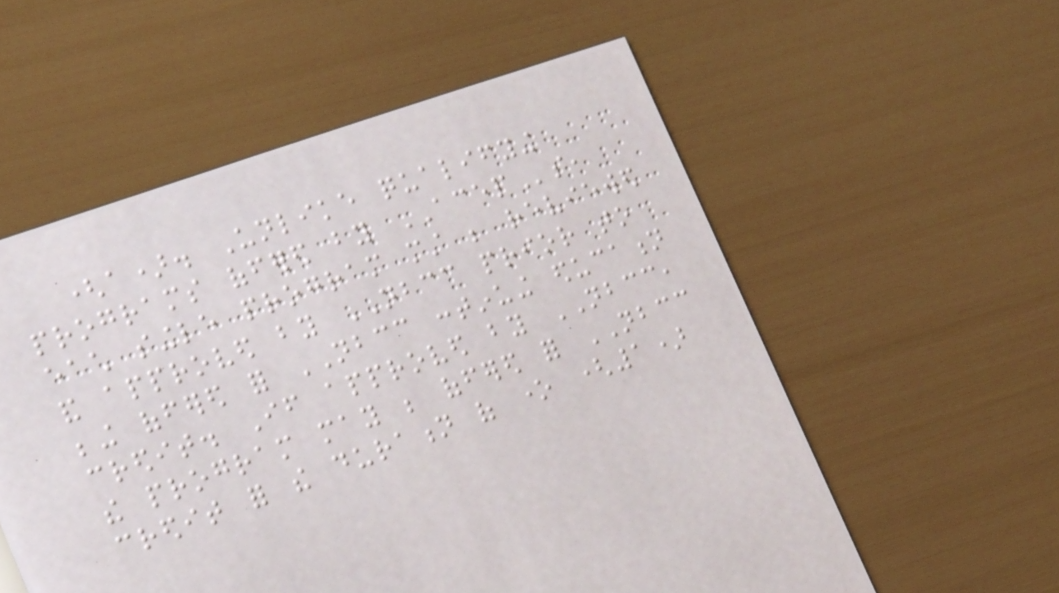(a). Unlike qualifying
programs offered by ACEPs,
each single program must be reviewed
and approved by NBCC prior to
being offered for NBCC continuing education
credit. If approved by NBCC,
the program may be offered for NBCC
credit for the duration of one (1)
